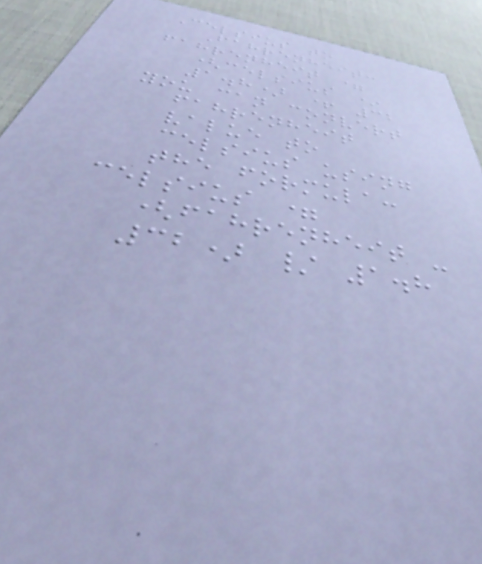Celsius to
Fahrenheit:
fahrenheit =
(celsius *
1.8) + 32
you can convert
fahrenheit
value to
celsius using
the formula:
celsius =
(fahrenheit -
32) / 1.8
